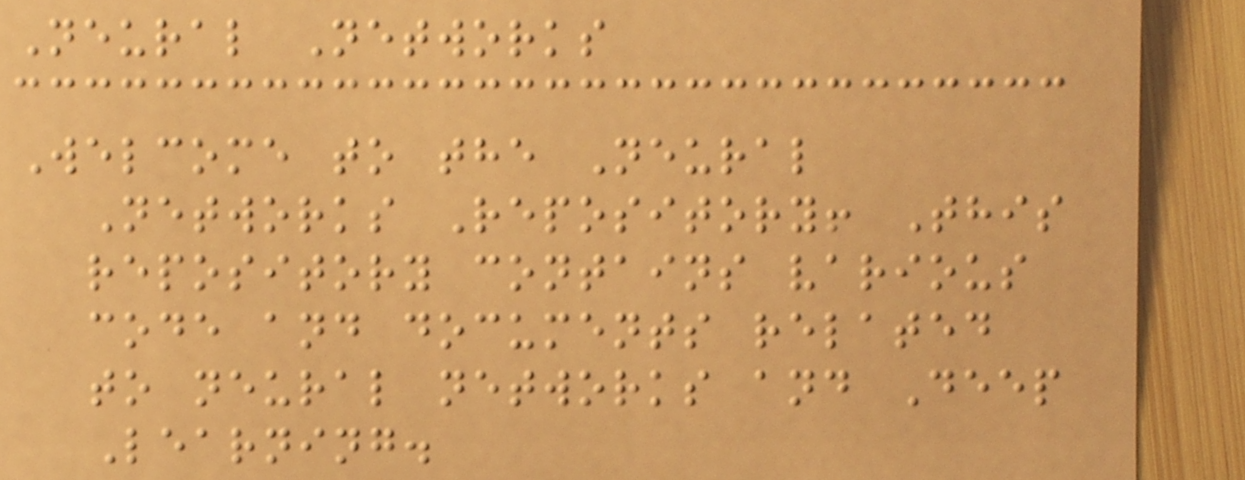Neural Networks
Welcome to the Neural
Networks Repository! This
repository contains various
code and documents related
to neural networks and Deep
Learning.
